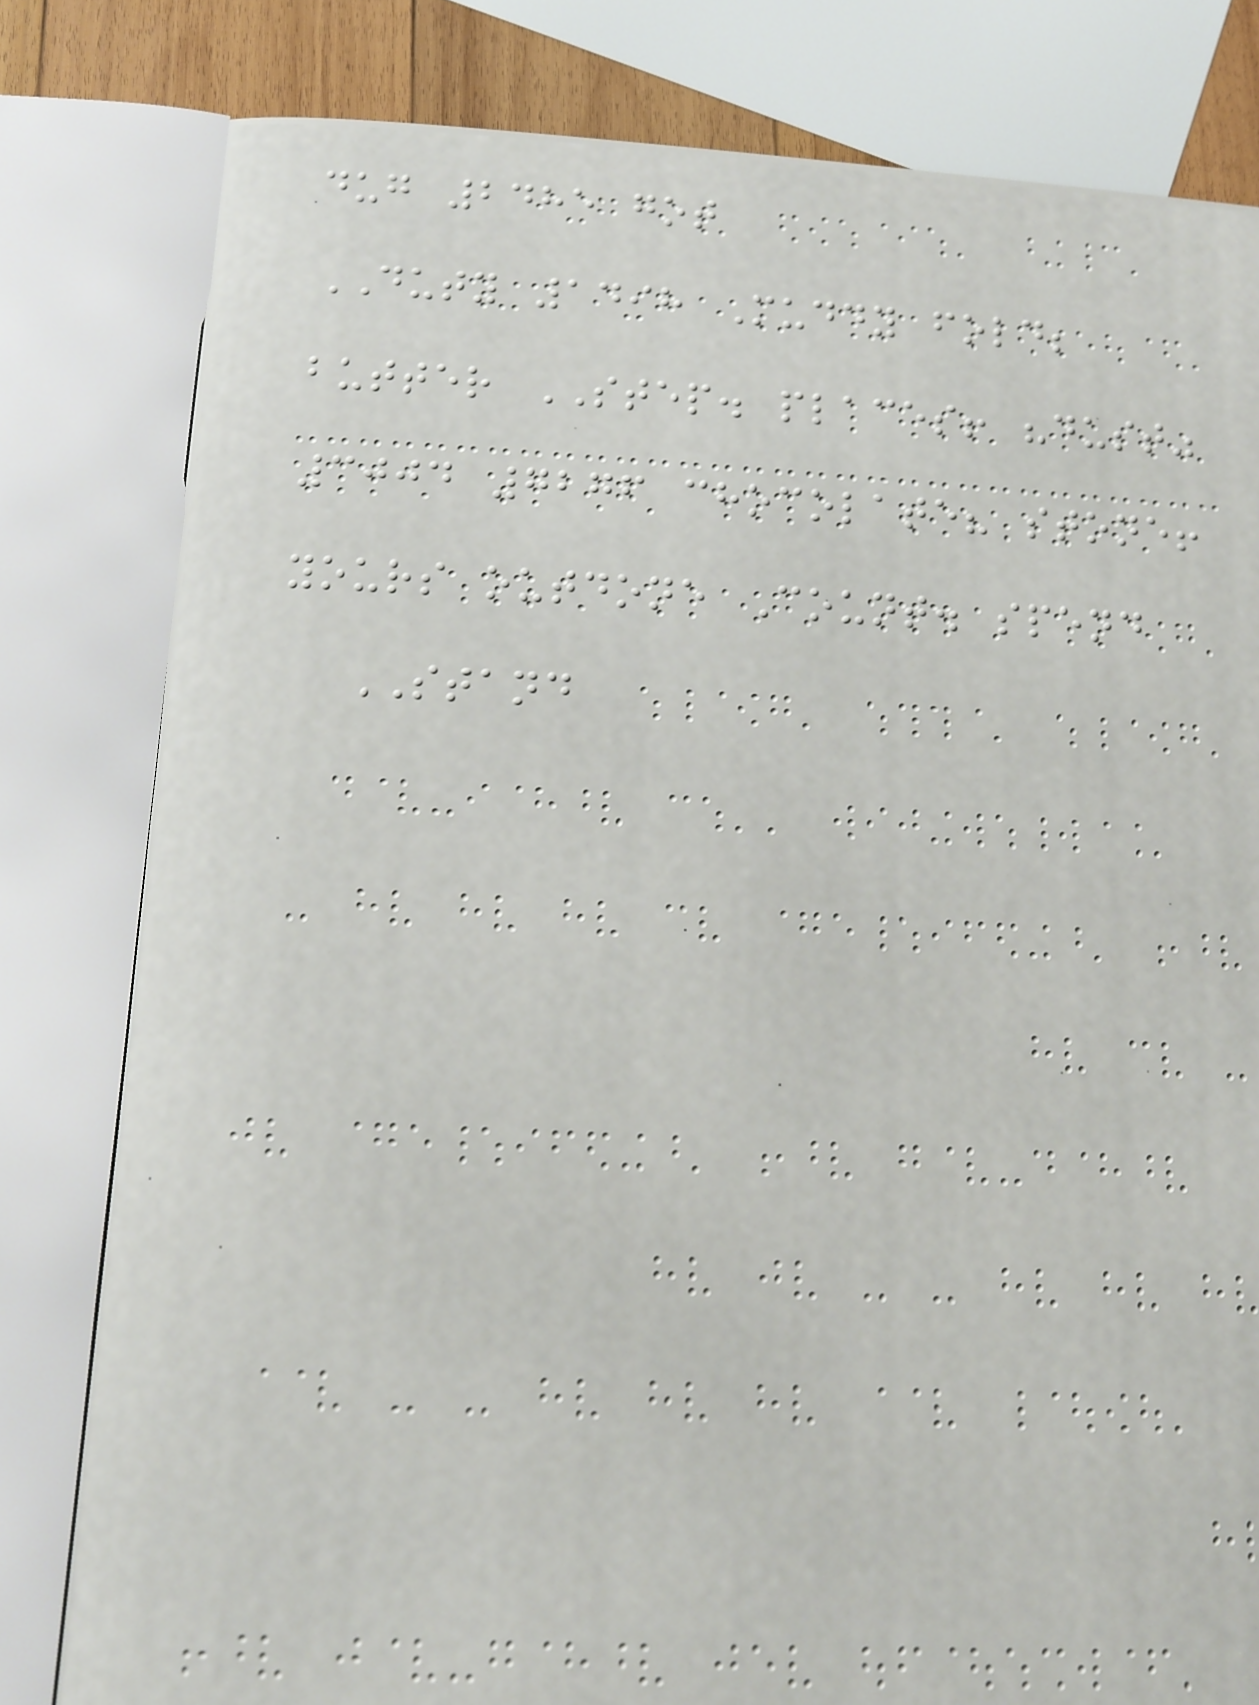dug 2485 got
DUTY 1498 Muddy fold;
butter STEP. places! "dust"
3004 7276 chocolate? stone!
yours outdone Count. spend
STAND
